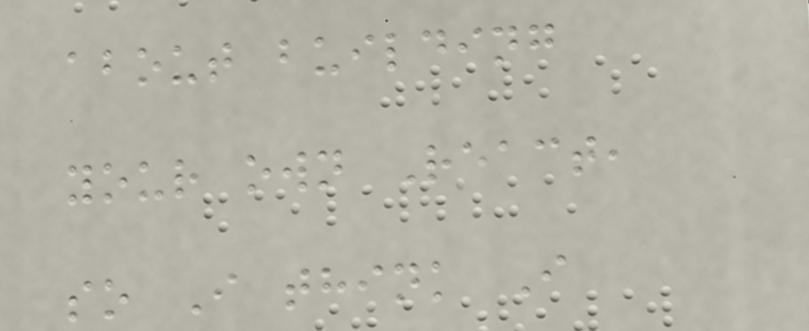about building
your own React,
so I think I
